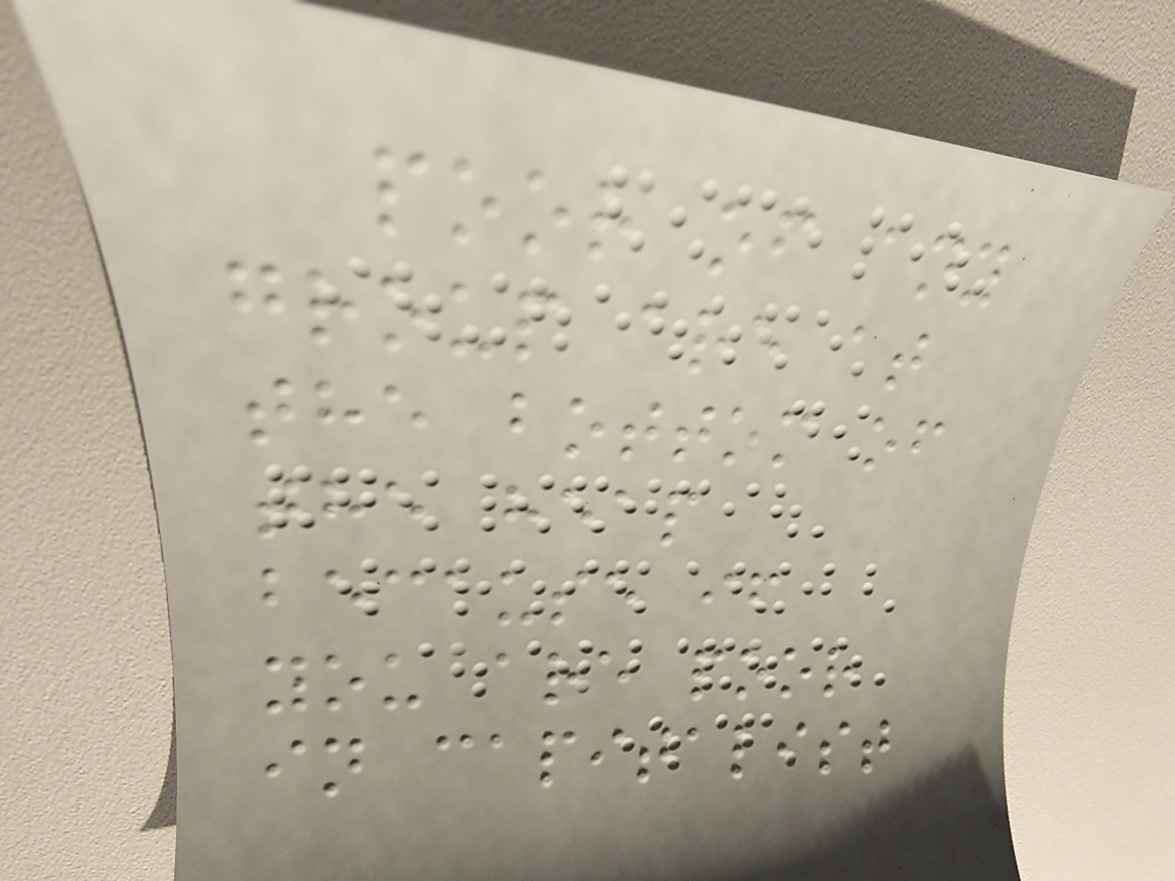poor of any
group are at
the bottom of
the heap
because if
you are poor
in capitalist
